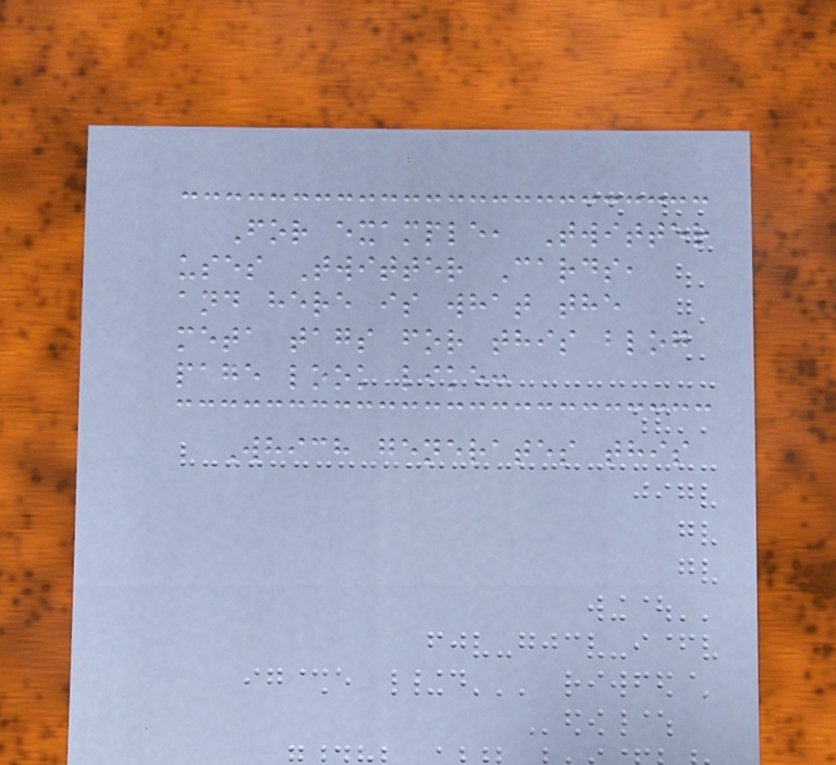For example, Twitter
uses Twitter Cards,
and here is what the
meta tags for this blog
page look like:
Which generates this
